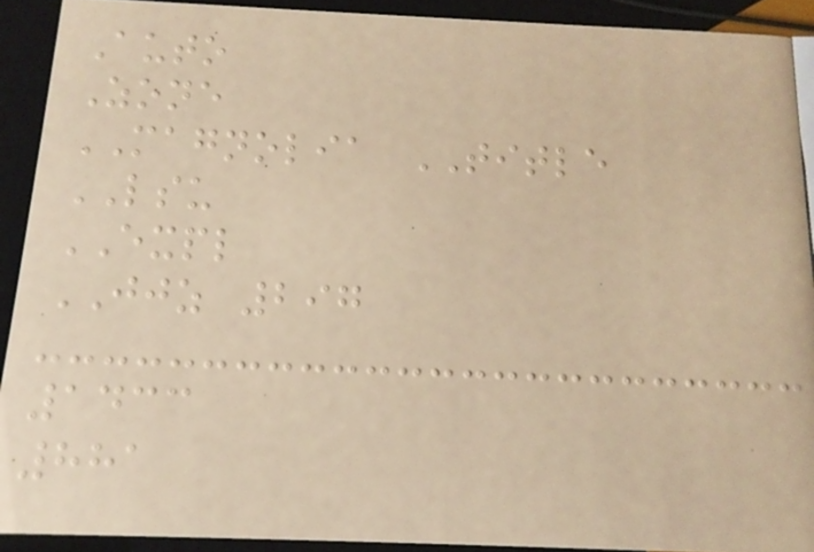Auto
Zone
MAGNOLIA TITLE
LSU
EXPL
JJZ 297
1433
881
